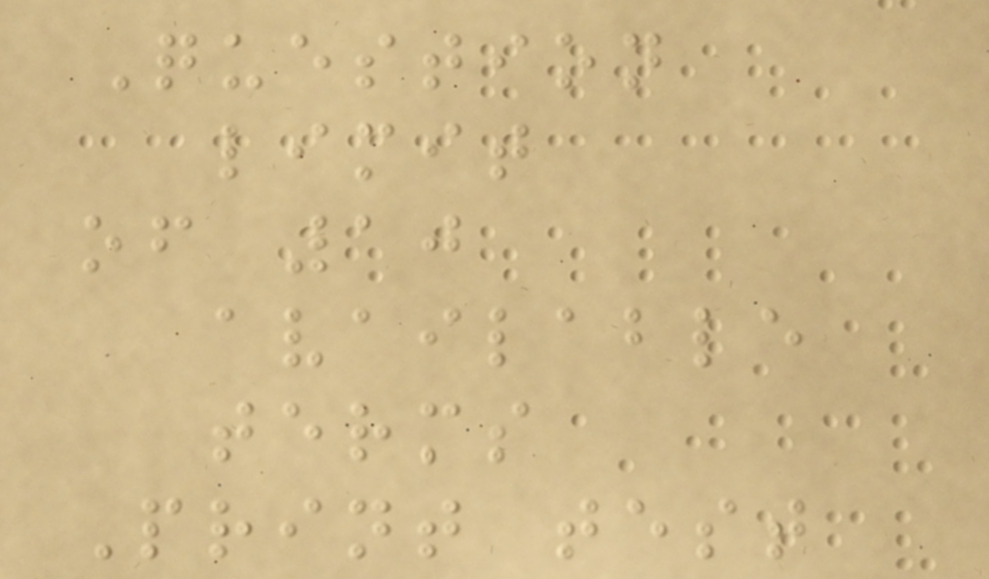Question
limit
of 10
available
terms
Print test
